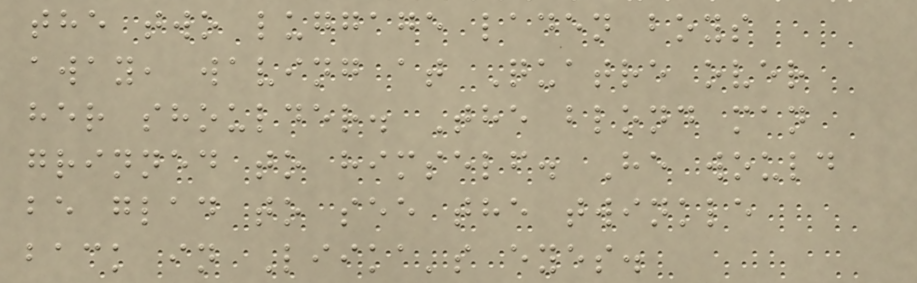the two luggage laden boys
away, waving at Quatre over
her shoulder. The blond man
grinned to himself. He would
be glad to see the twinkle
back in Liika's eyes.
